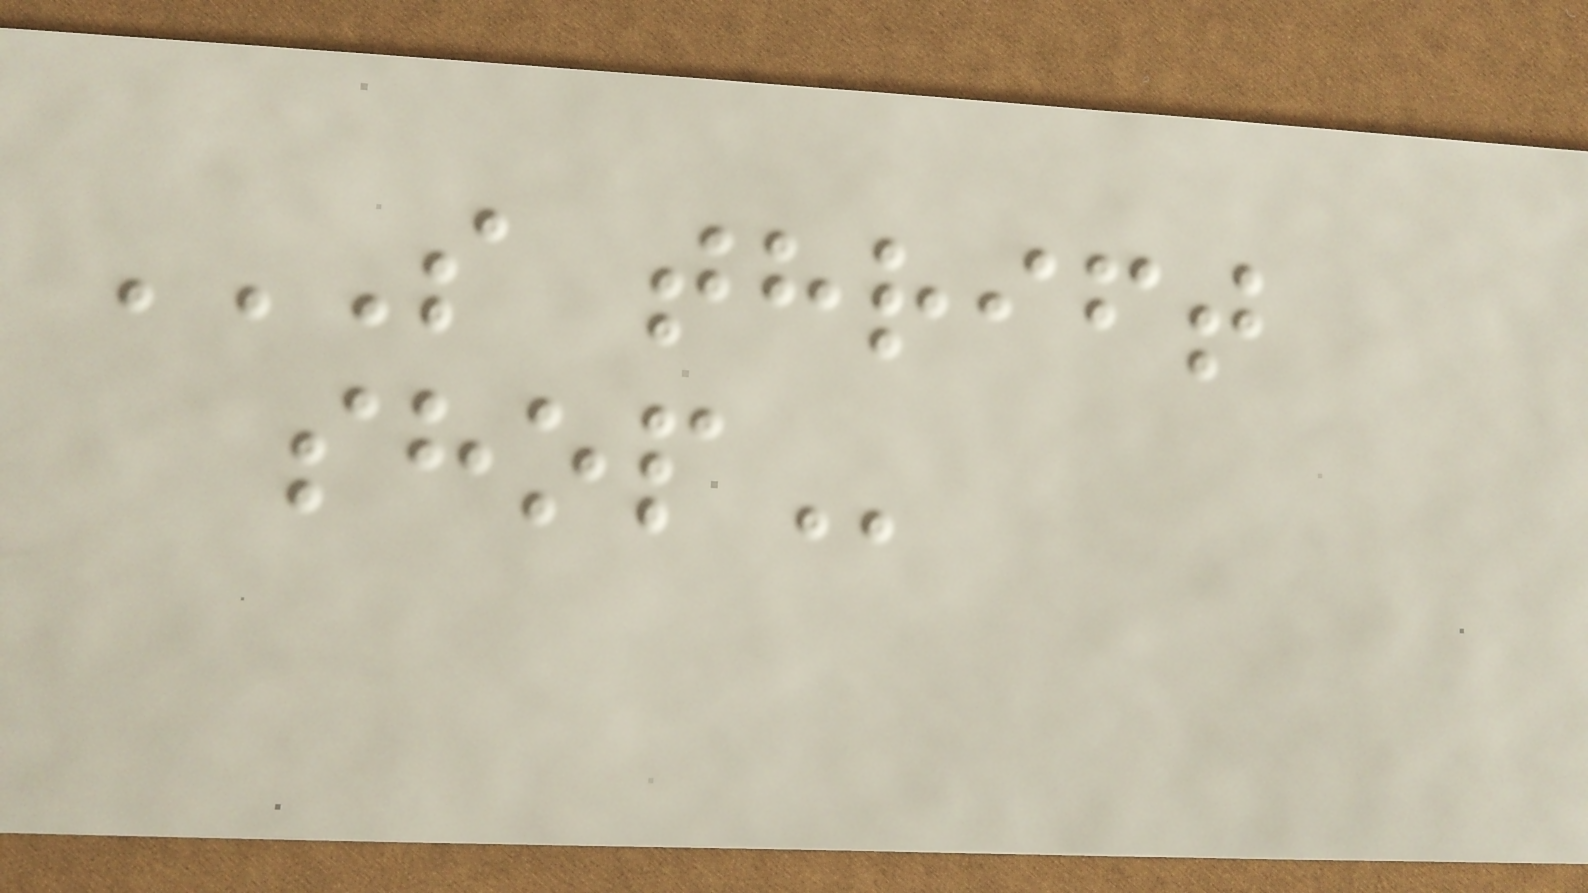S THRIFT
SHOP
